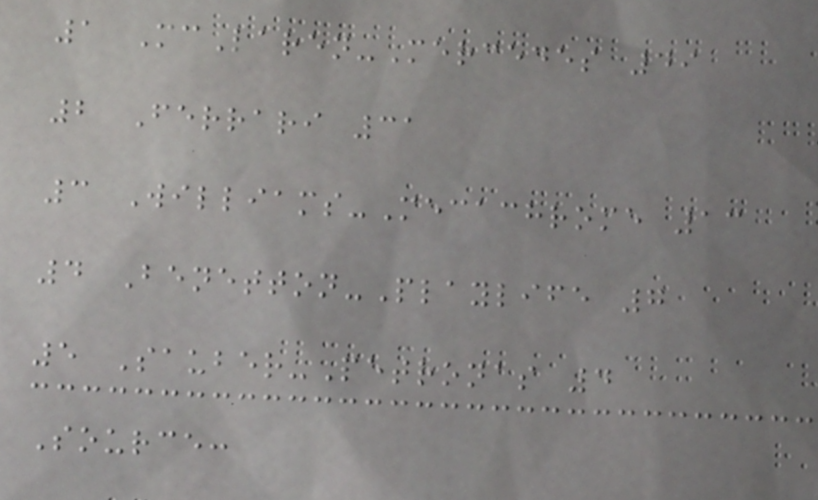1 McLaren-Mercedes 49
2 Ferrari 31
3 Williams-Mecachrome 13
4 Benetton-Playlife 7
5 Sauber-Petronas 4
Source:
